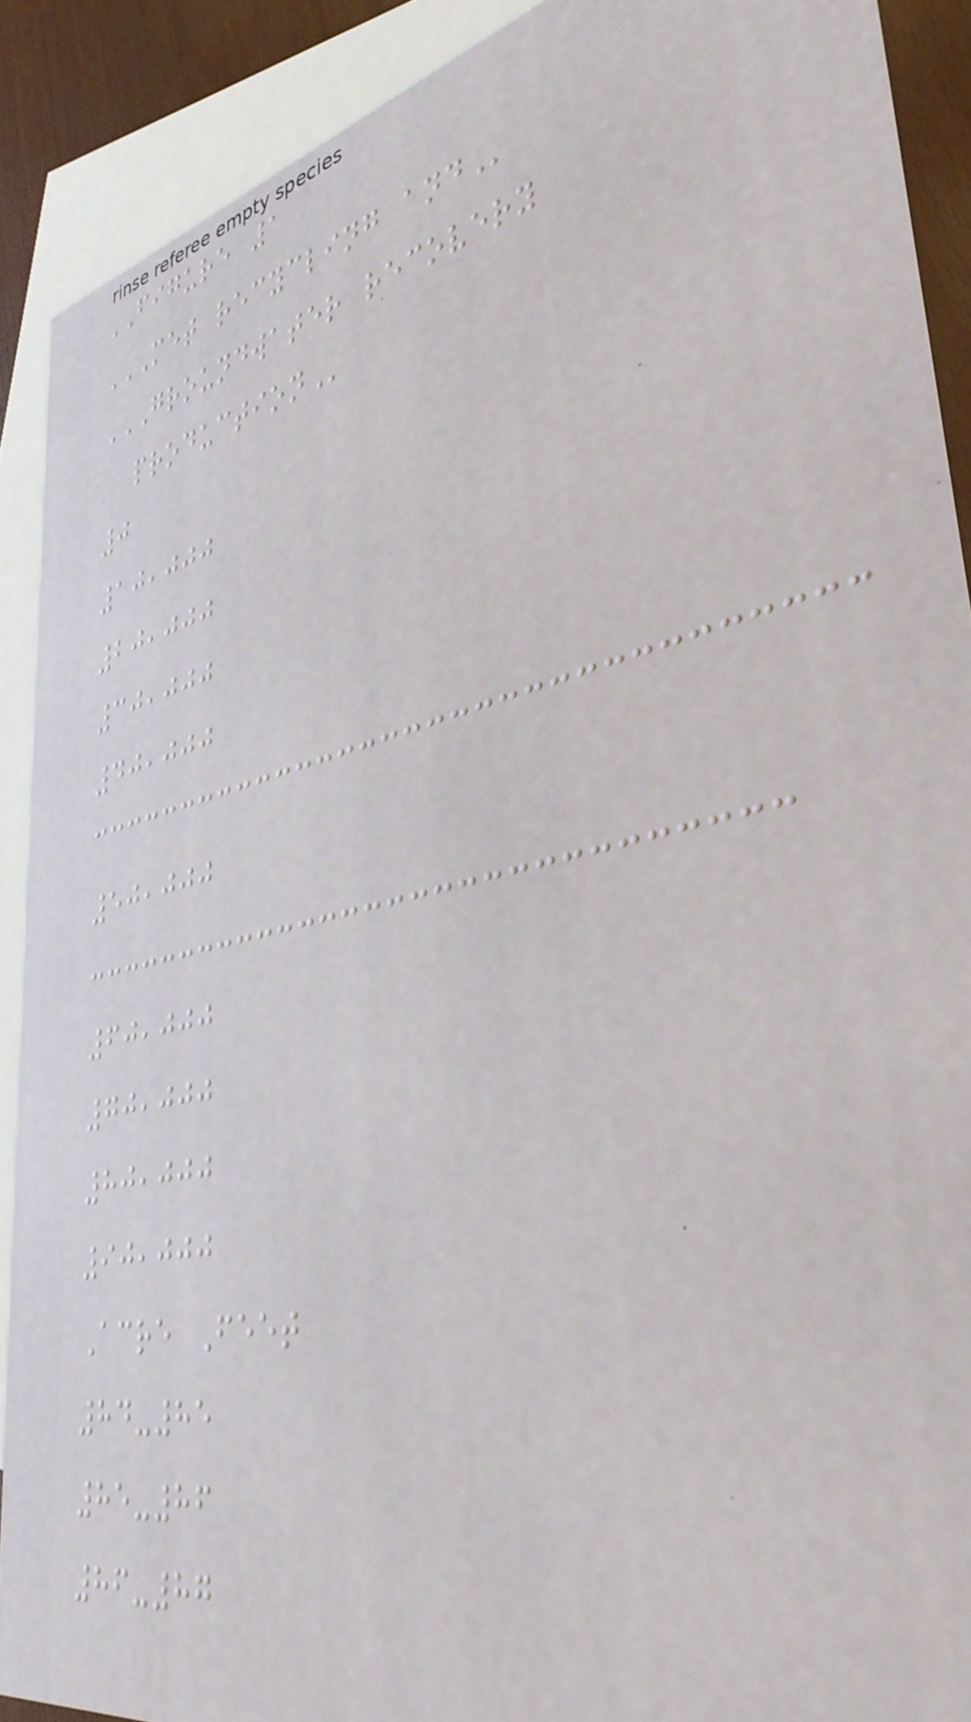FIGURE 1
MET RECYCLING AND
GROUNDWATER RECOVERY
PRODUCTION
0
10,000
20,000
30,000
40,000
50,000
60,000
70,000
80,000
90,000
Acre Feet
84-85
85-86
86-87
